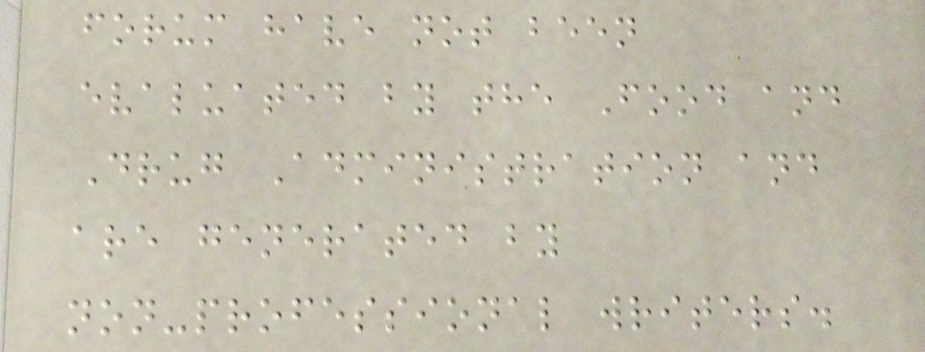forum have not been
evaluated by the Food and
Drug Administration and
are generated by
non-professional writers.
